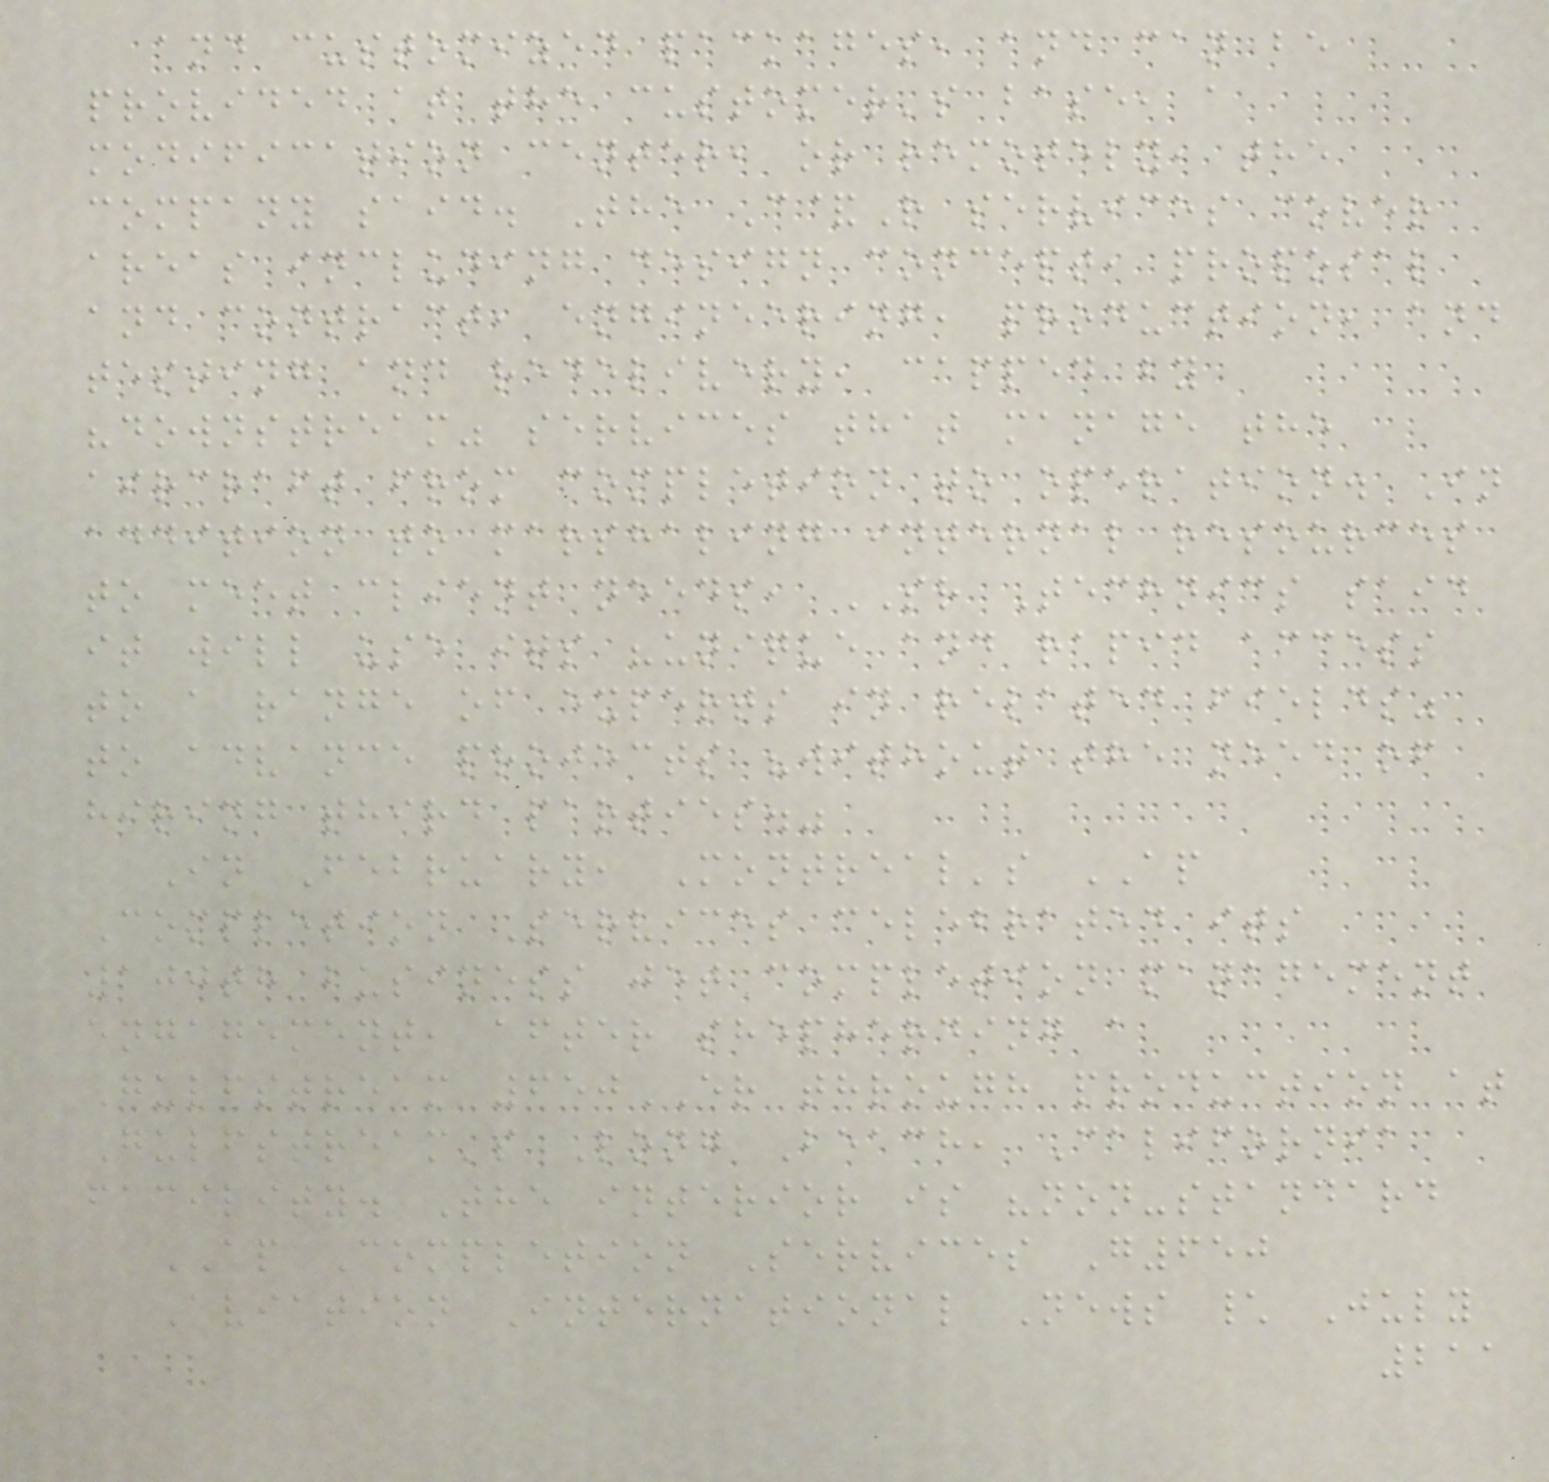and customized packages, and can be
provided at the customer's base, a
modification center, or remotely, the
company said. The C&R services cover
areas including design concept, proposal
and contract, engineering, production, and
testing and redelivery, capped by
"downstream" services that manage the
aircraft from completion to operation. In
addition to marshaling internal resources
to meet client needs, SR Technics said
it will use its "unique and rapid access
to a range of experts in related fields"
to advance projects "without the need of
hiring third parties."
In February, Montreal's AP
Completion Services celebrated its
100th business jet completion management
engagement, after shepherding a
Gulfstream 650ER through production at
Gulfstream's Long Beach, California
facility. The interior is "non-standard
AP Completion Services G650
Aviation International News \ July
211
